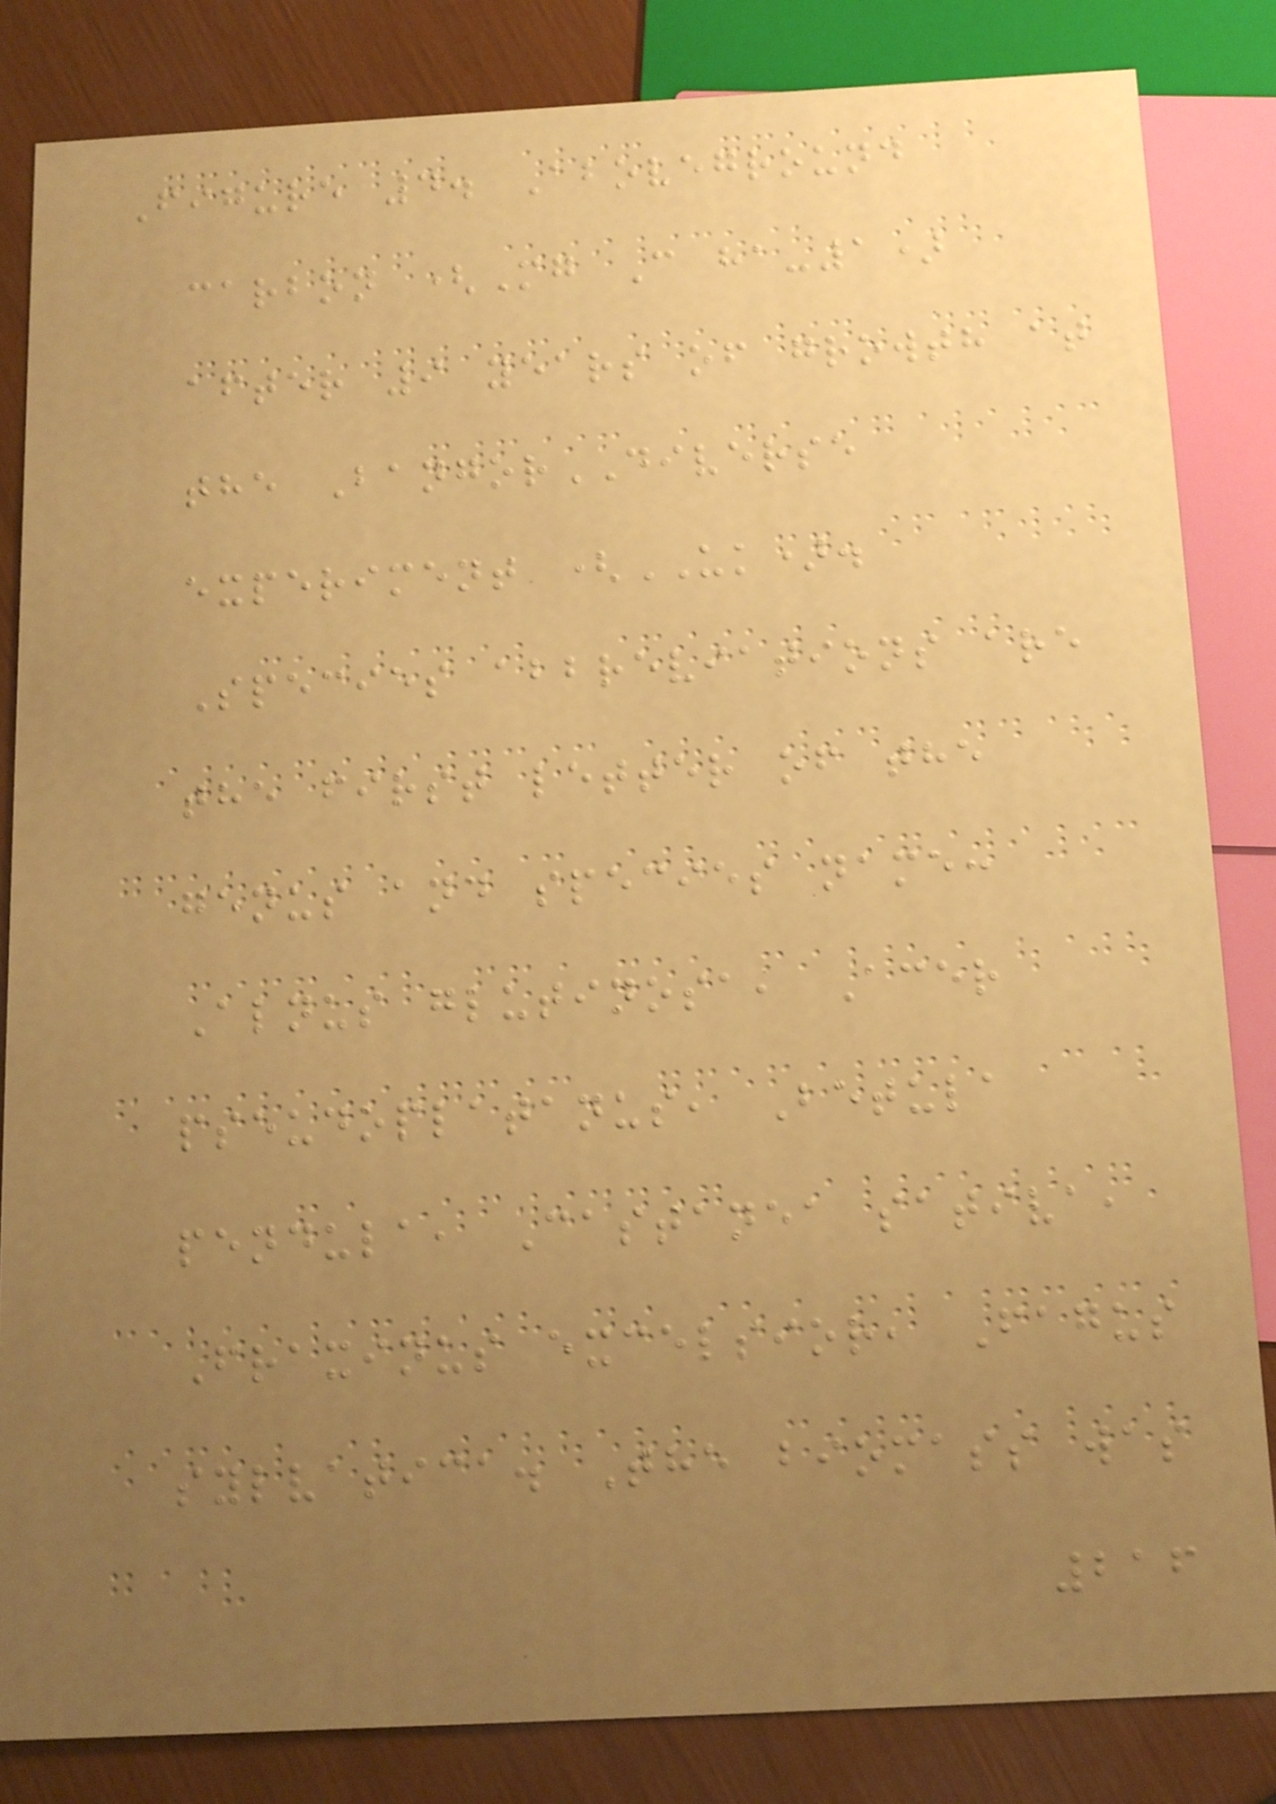Figure 4. Aboveground
carbon (Mg C ha-1)
after 9 years of growth at
the BangorDIVERSE
experiment (UK).
Species abbreviations are
the first letter of the
genus and species name:
Alnus glutinosa, Acer
pseudoplatanus, Betula
pendula, Castanea sativa,
Fraxinus excelsior, Fagus
sylvatica. The biomass was
216
